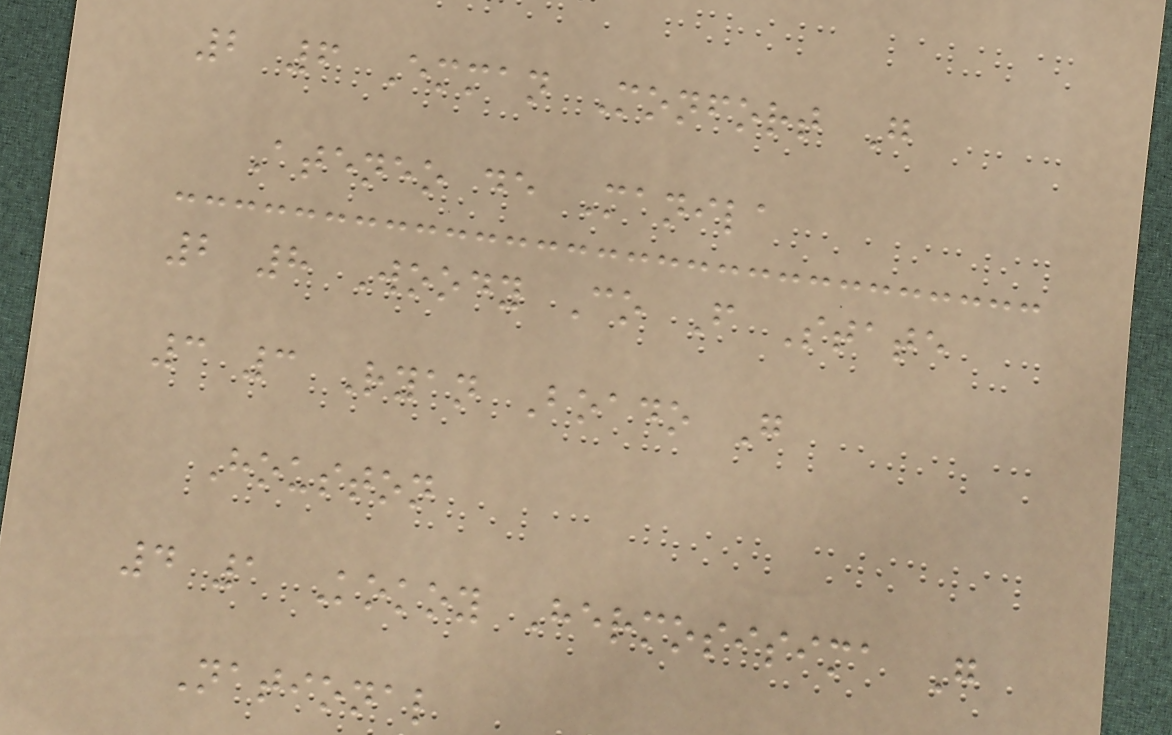2 6 Emman Monfort G
Ateneo de Manila
2 8 Woody Co F State
3 3 Ryan Boado G
Houston
4 1 Kokoy Hermosisima G
National
